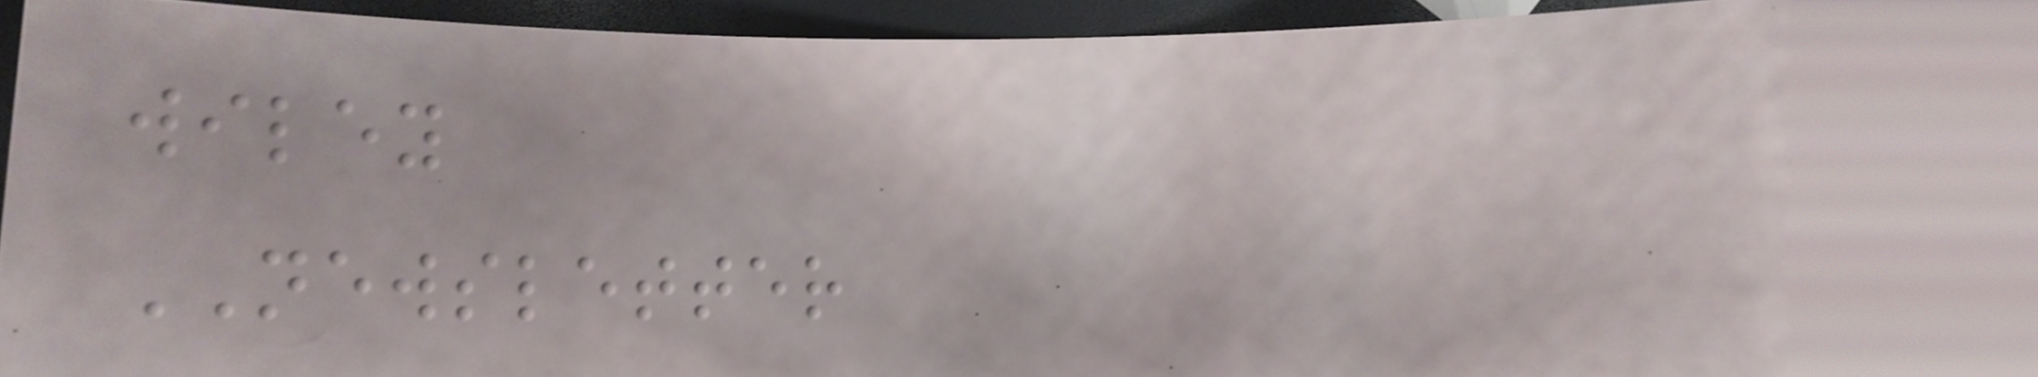wiley
NEWSLETTER
